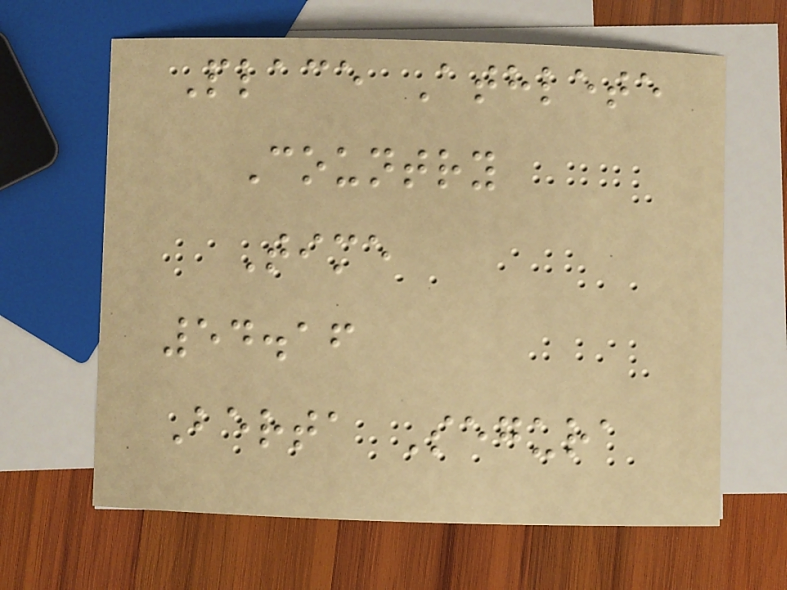Place Athlete
Country
Time
54.16
Berta Segura
